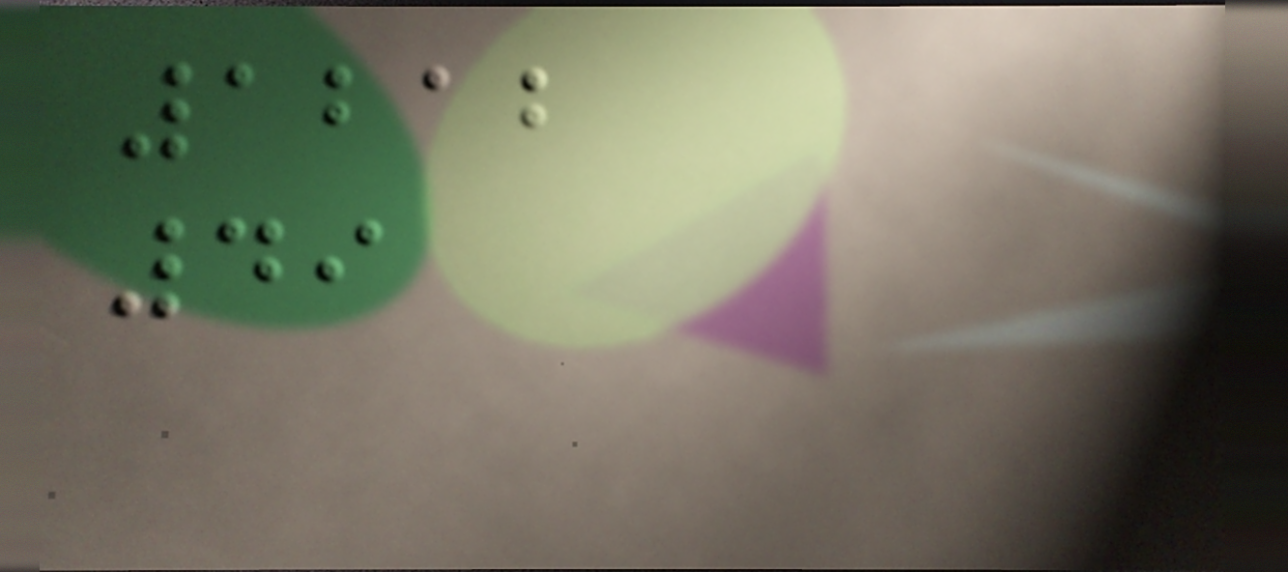1212
49
